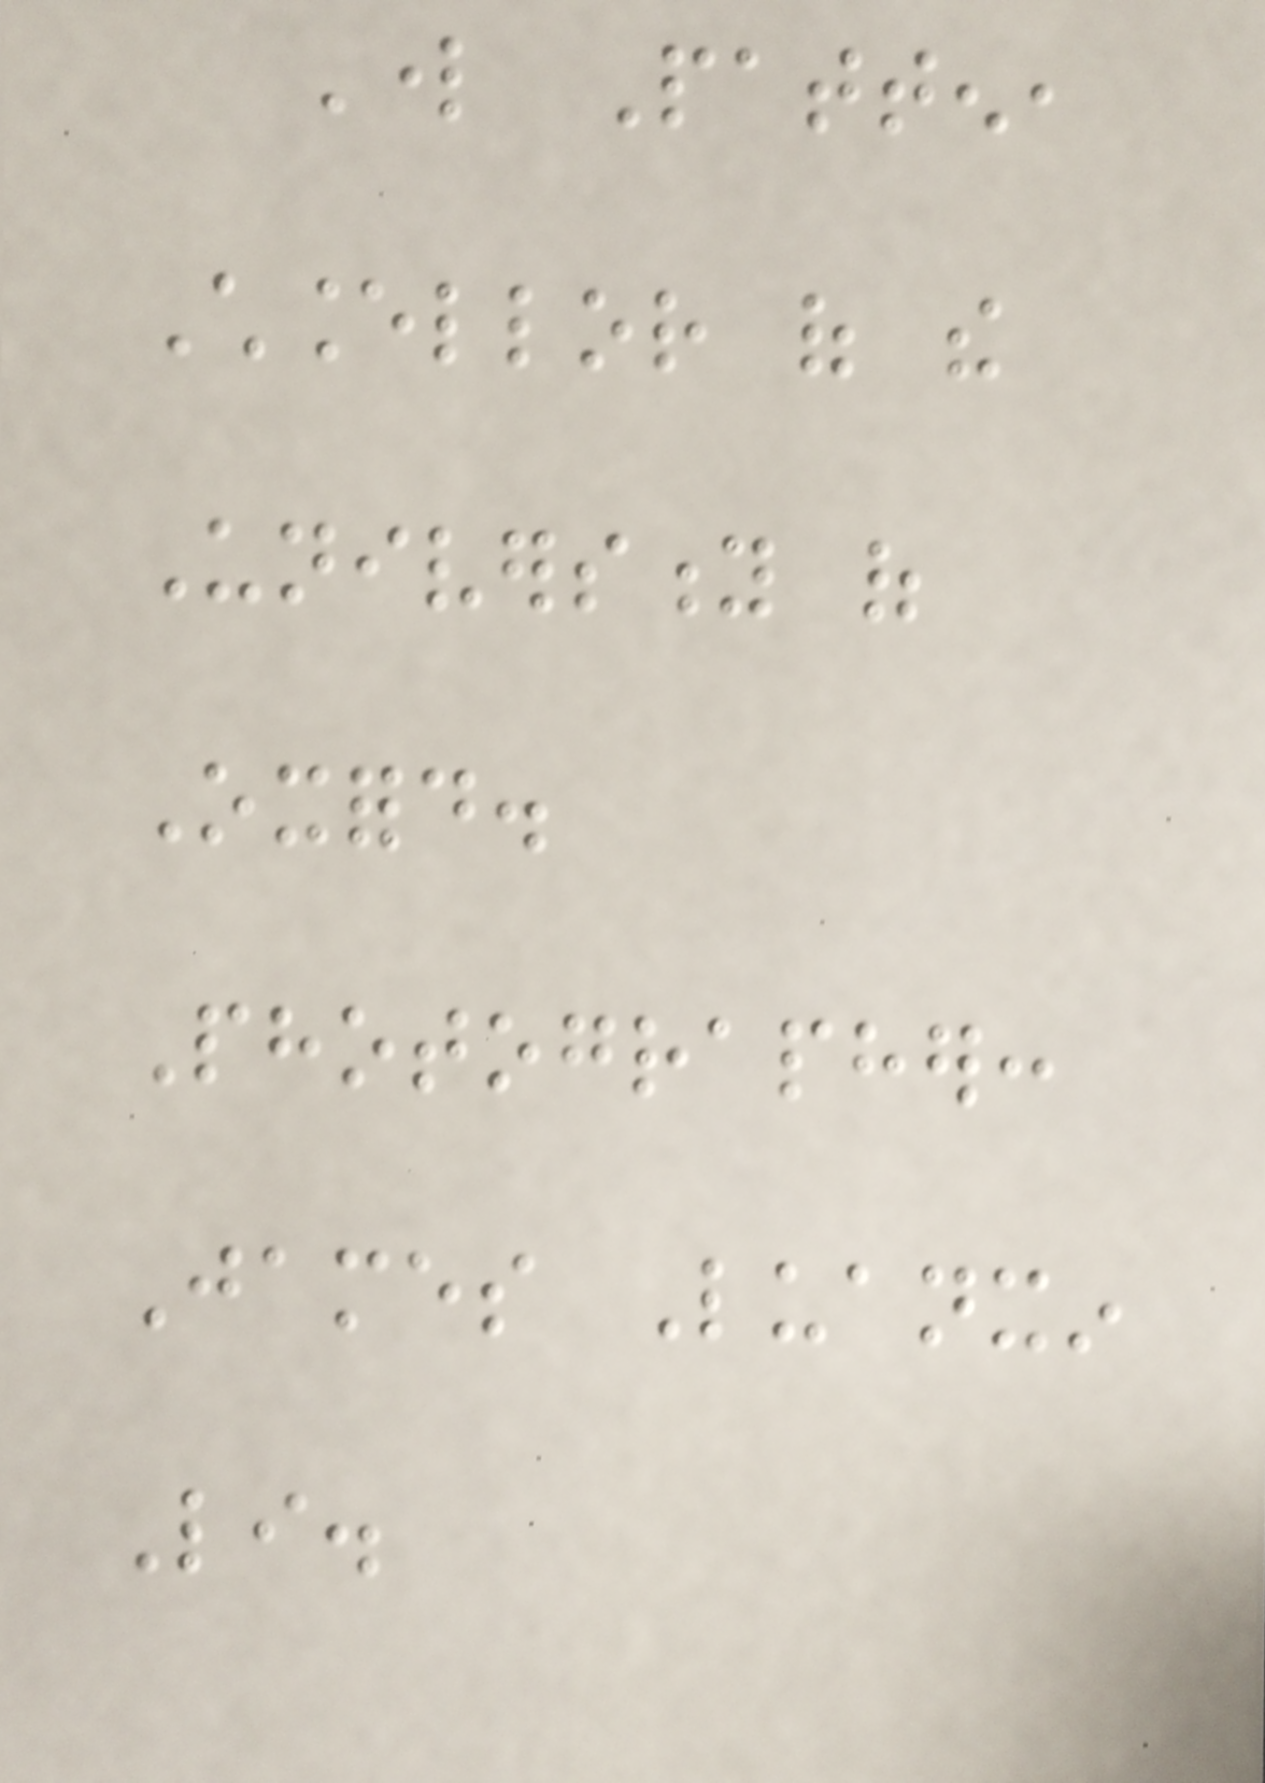Lord Patten,
Chancellor of the
University of
Oxford.
Photographer:
James Luanxin
Li.
